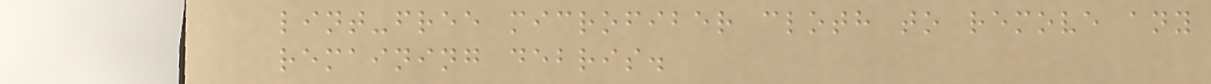lint-free microfiber cloth to remove any
remaining debris.
